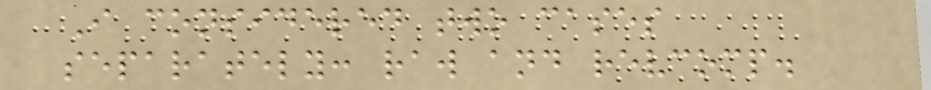I considered two cases
separately: raw and revcomp.
